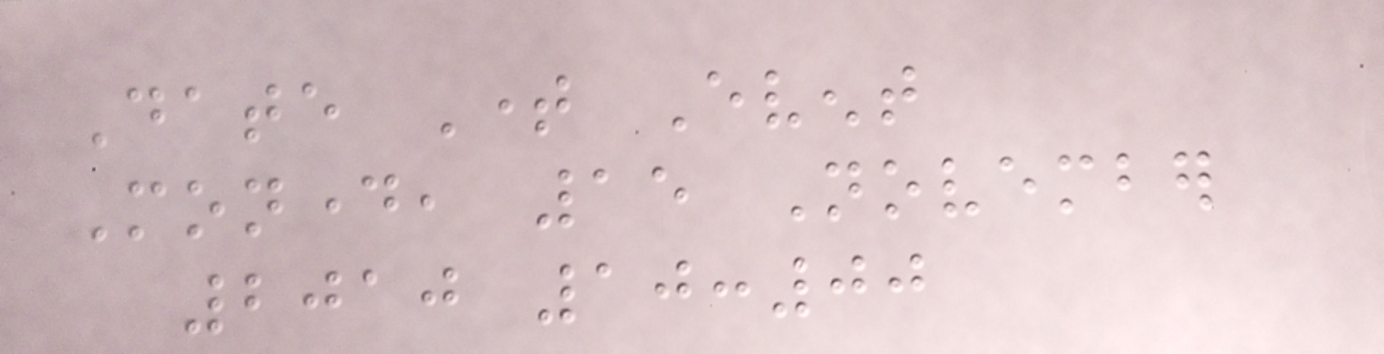Date Time Event
Monday, 15 November
2010 10:00
